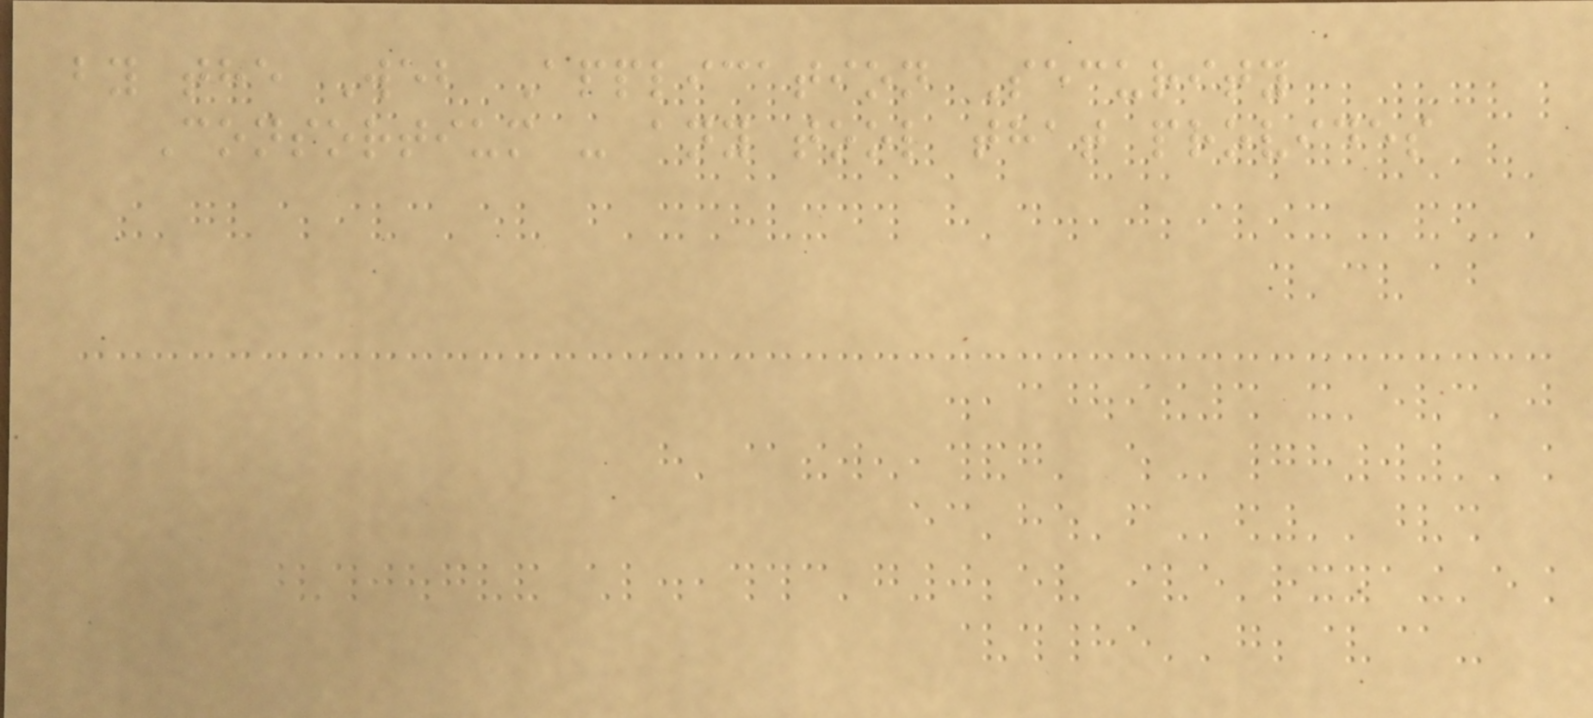by the Web Application Security
Consortium - any tool that provides
